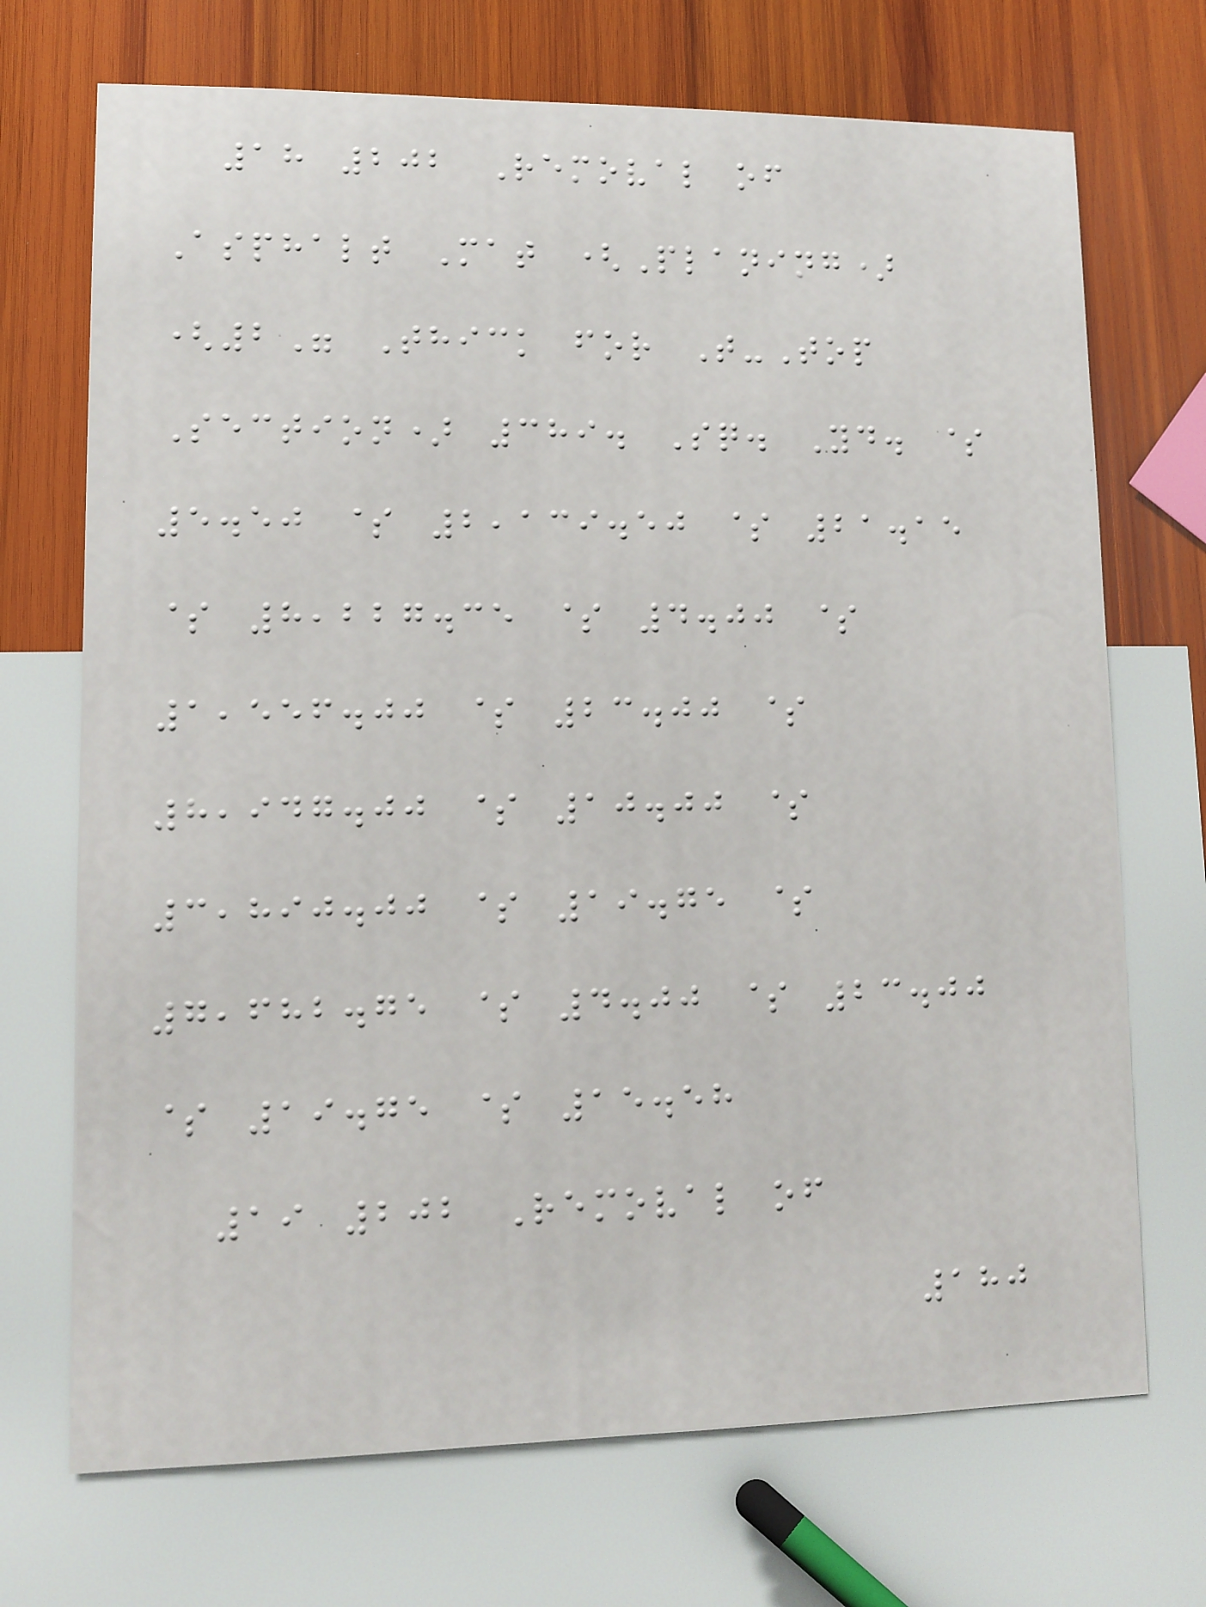18 202 Removal of
Asphalt Mat (Planing)
(2" Thick for T-Top
Section) 389. Sq. Yd. $
5.50 $ 2,139.50 $ 21.15
$ 8,227.35 $ 4.00 $
1,556.00 $ 23.00 $
8,947.00 $ 10.00 $
3,890.00 $ 19.75 $
7,682.75 $ 4.00 $ 23.00
$ 19.75 $ 15.58
19 202 Removal of
180
